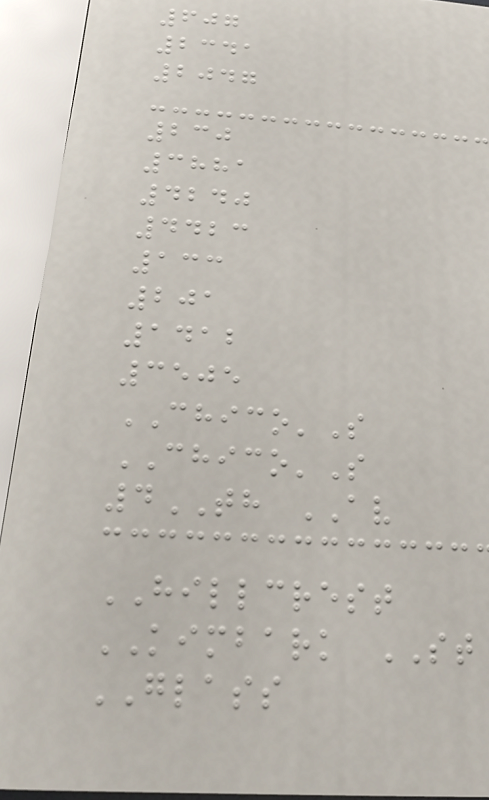607
2341
2047
230
3881
4240
4423
133
201
1412
3505
CHICO'S
CHICO'S
4TH AV
HILLCREST
KIMBARK ST
GLASS
